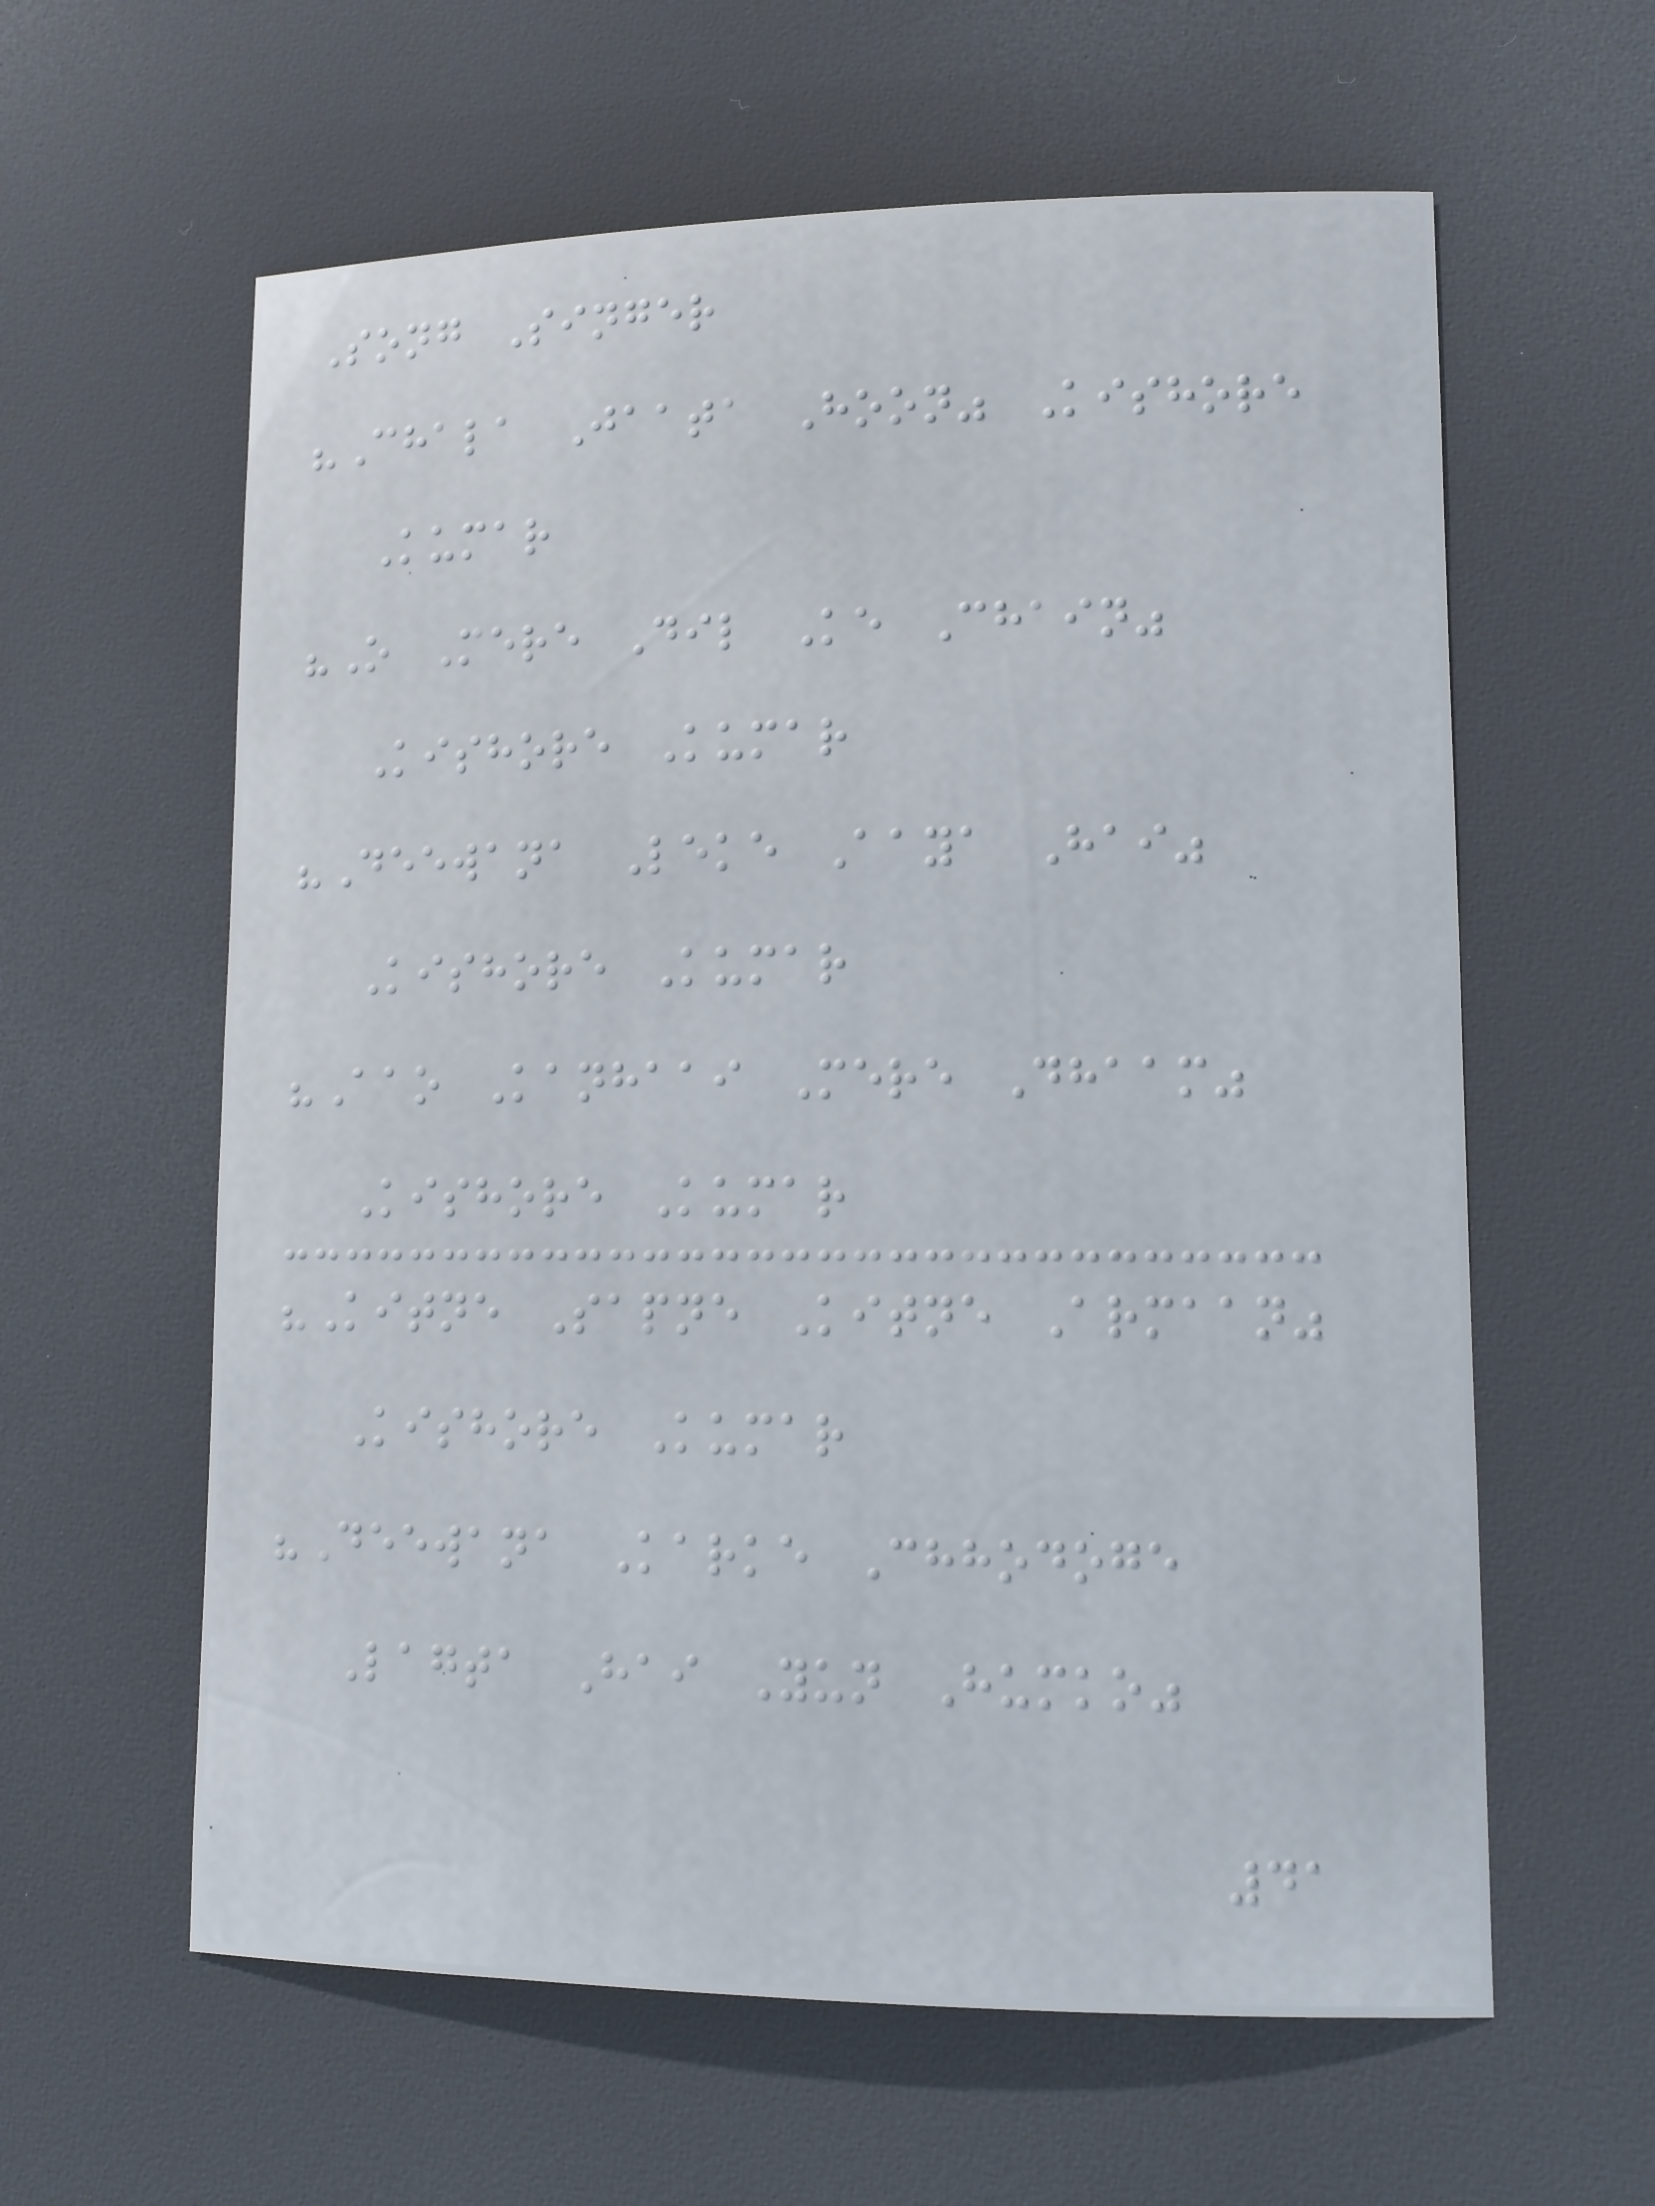Song Singer
"Chala Jaata Hoon" Kishore
Kumar
"O Mere Dil Ke Chain"
Kishore Kumar
"Deewana Leke Aaya Hai"
Kishore Kumar
"Aao Kanhaai Mere Dhaam"
Kishore Kumar
"Kitne Sapne Kitne Armaan"
Kishore Kumar
"Deewana Karke Chhodoge
Lagta Hai Yun Humko"
41
